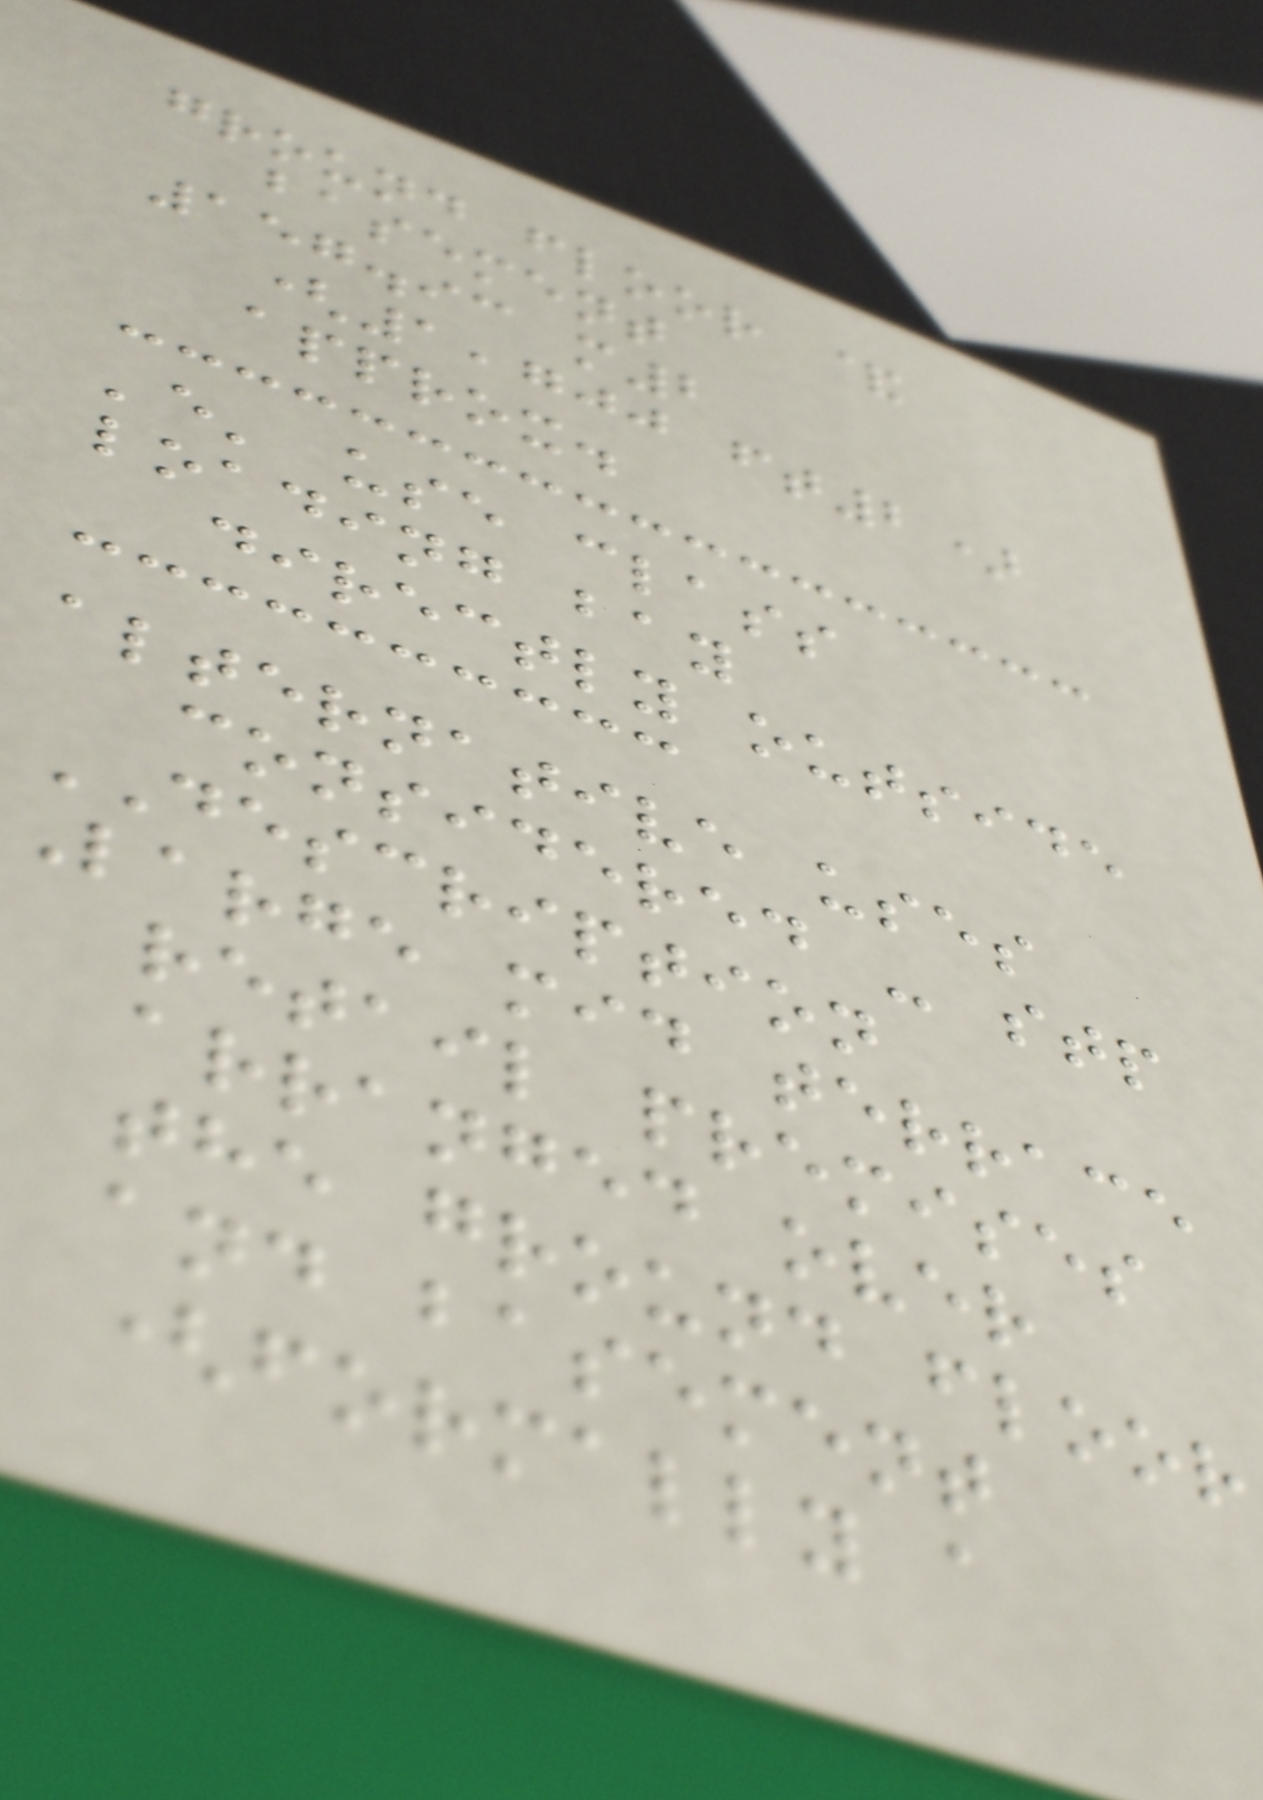ground floor &
basement
157.93 m2
(1,700 ft2)
approx.
'e' use class
loading bay
directly outside
alternative uses
considered - stp
DESCRIPTION
Large mid terrace
retail premises
arranged over
the ground floor
and basement
(formally a
